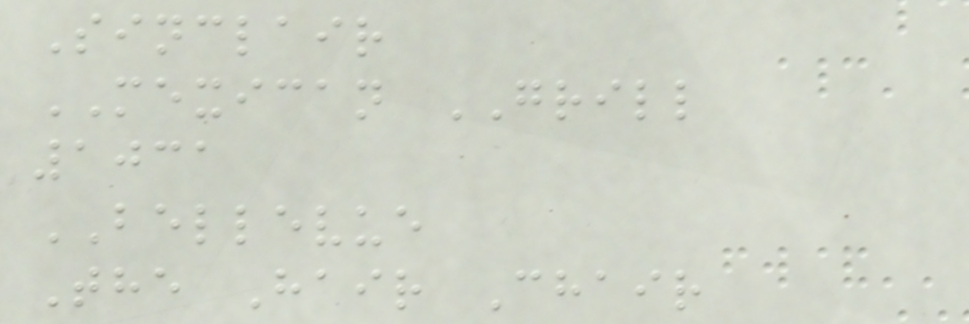Sinclair
MEXICAN GRILL
1031
BELLEVUE
The Hair Chair
